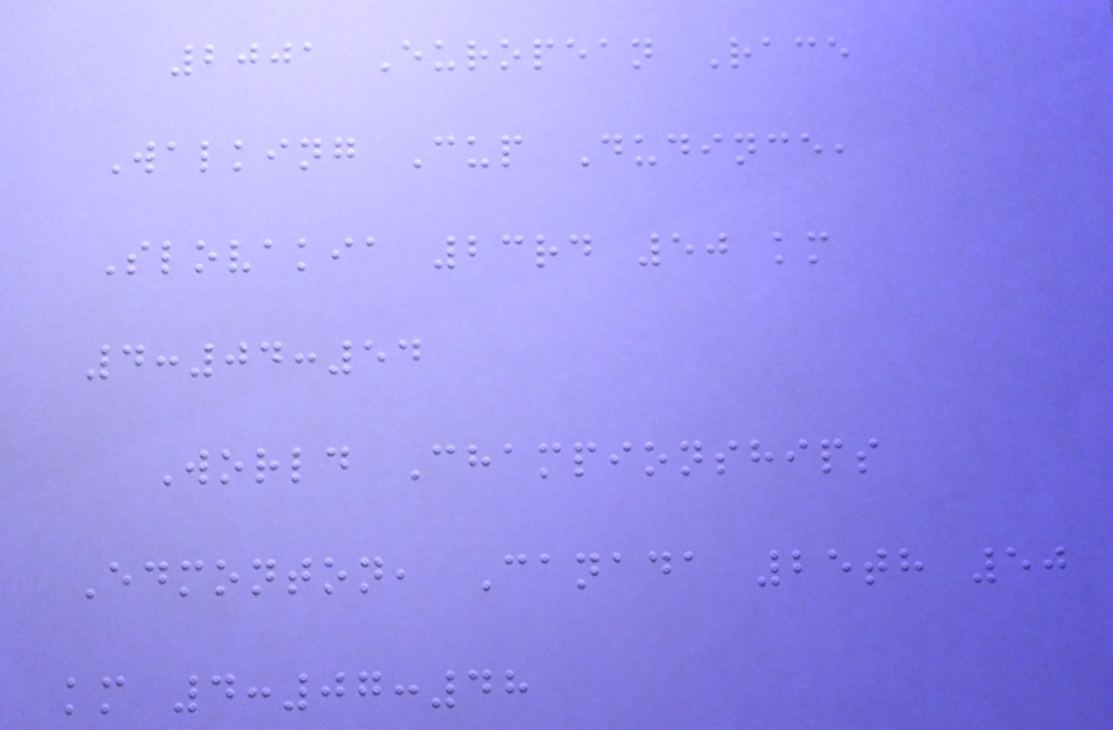2001 European Race
Walking Cup Dudince,
Slovakia 23rd 50 km
4:04:54
World Championships
Edmonton, Canada 25th 50
km 4:07:48
